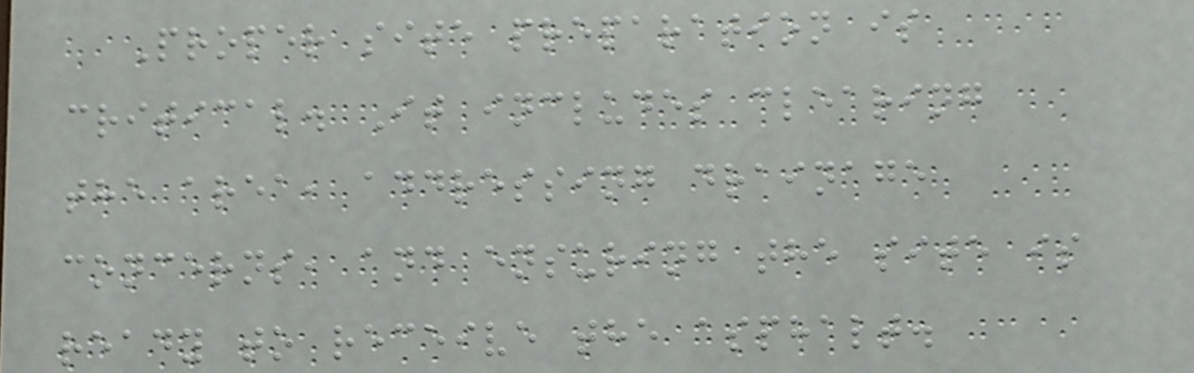Proper site preparation is
critical. It includes clearing
the area, addressing drainage
concerns, and ensuring the site is
ready to receive the asphalt.
